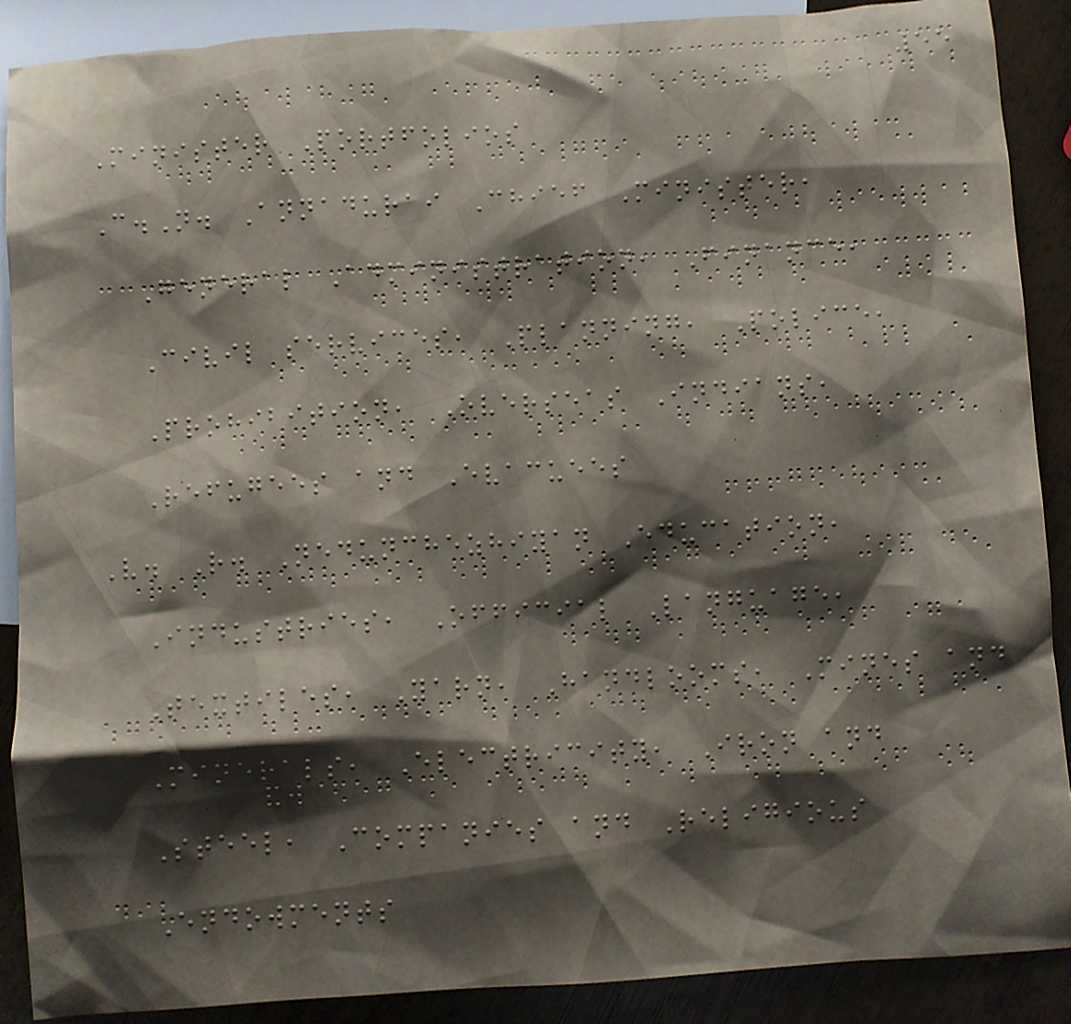55
Minister Portfolios
C.N. Annadurai Chief Minister,
General Administration, Finance,
Civil services, Planning, Police,
Prohibition, Overseas Indians,
Refugees and Evacuees
V. R. Nedunchezhiyan Education,
Industries, Official Language,
Textiles, Yarn, Handlooms, Mines and
Minerals, Electricity, Iron and
Steel, Companies and Religious
Endowments
